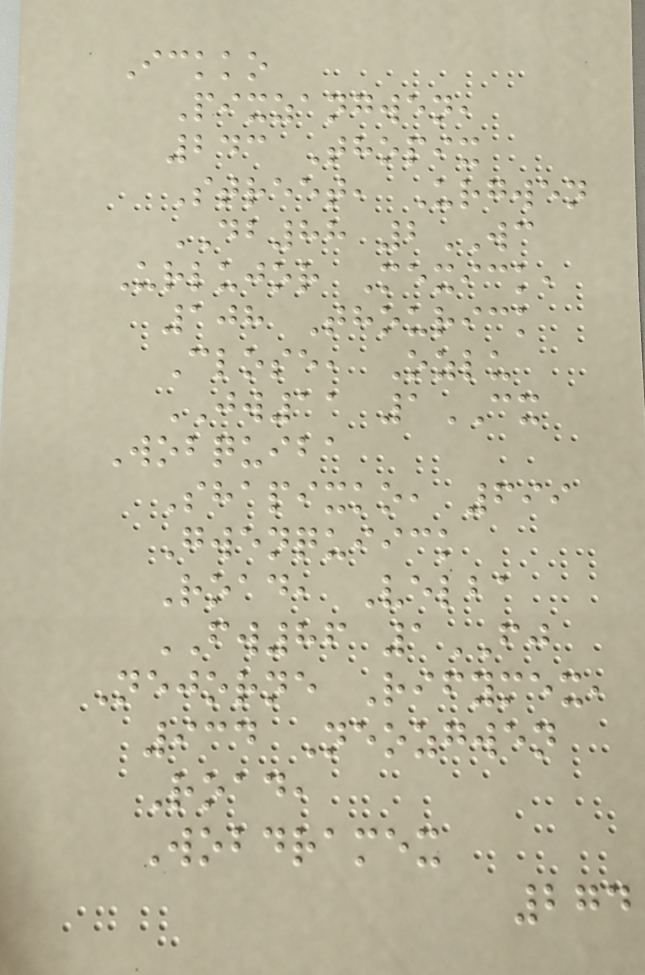Ickko
Pixzangwen,
243 Thopix
Street, Urgwen
DB88 2WC
Urlujor Mexick,
108 Thourick
Close, Ozlu
JW11 1CX
Wobquiba
Shapixko, 699
Gwenquiick
Road, Velba
FW86 1FJ
Nejorne Rifymex,
934 Neozgwen
Road,
Wobdramex
274
